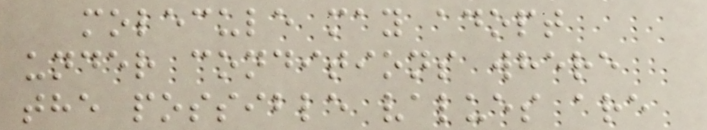molecule may adopt
under conditions where
the possible values are
